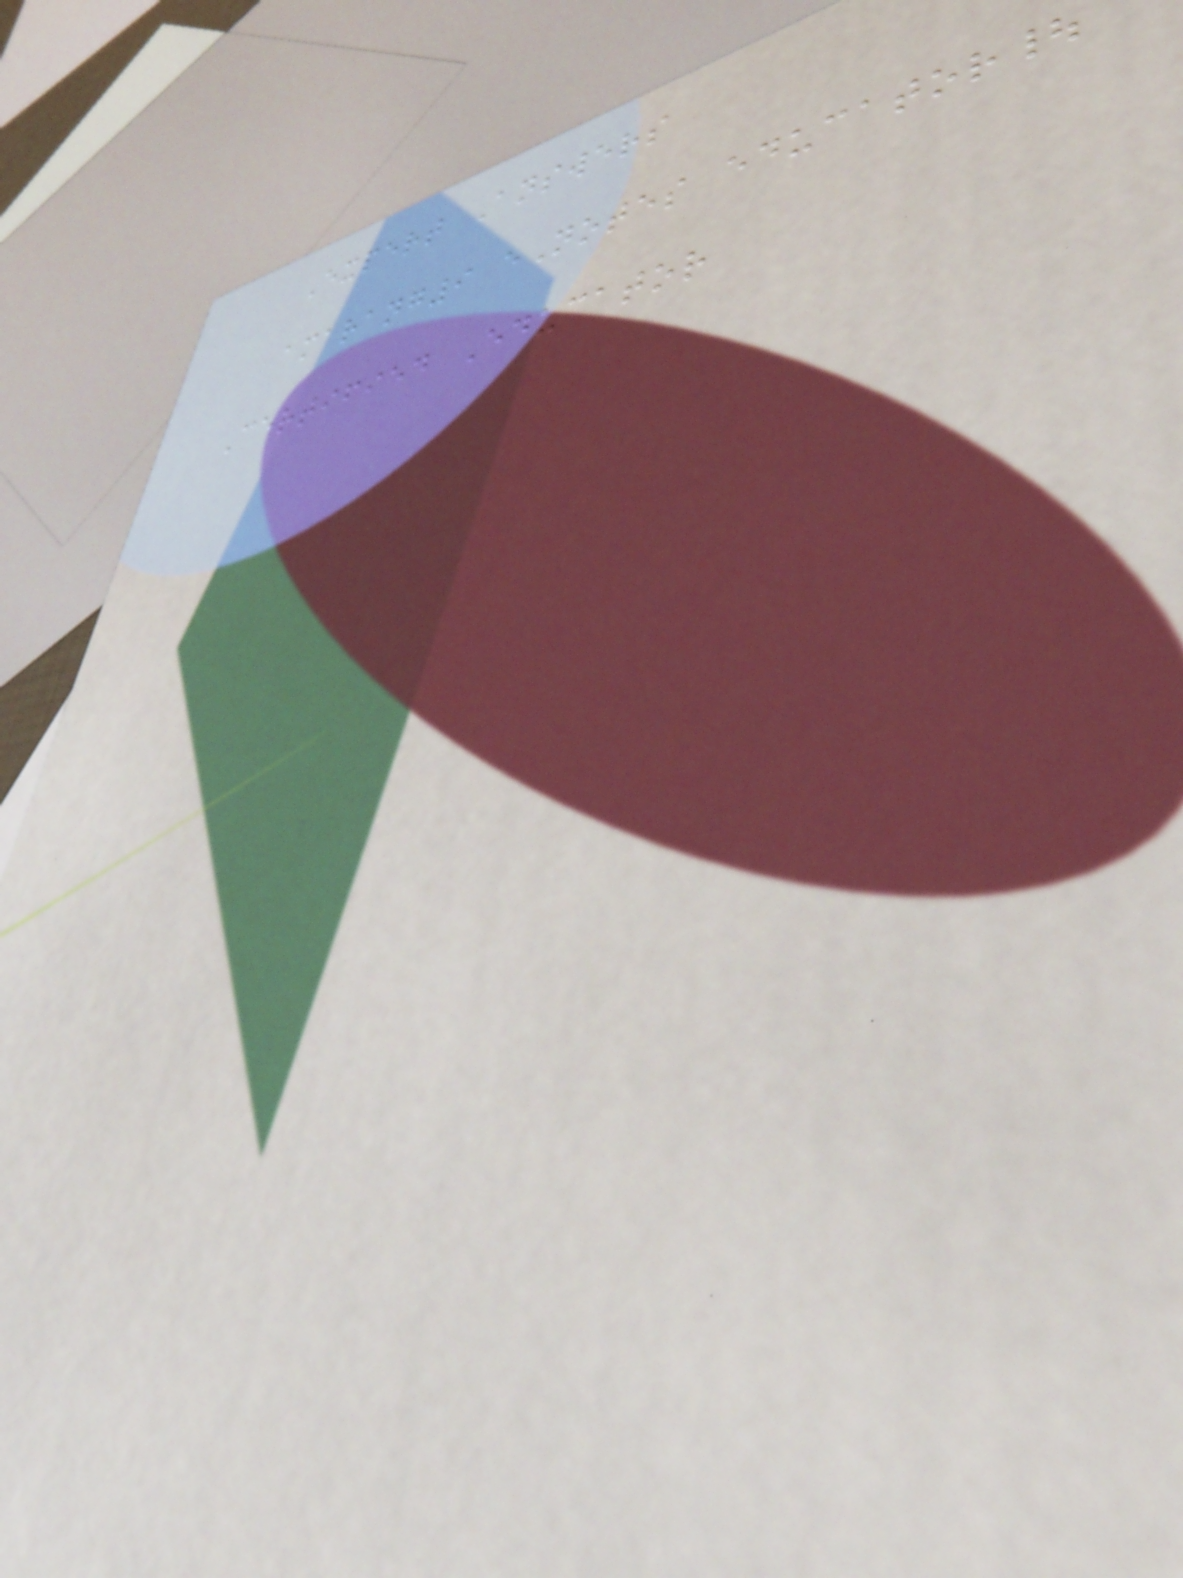Expert Answers
amarang9 eNotes educator|
Certified Educator
